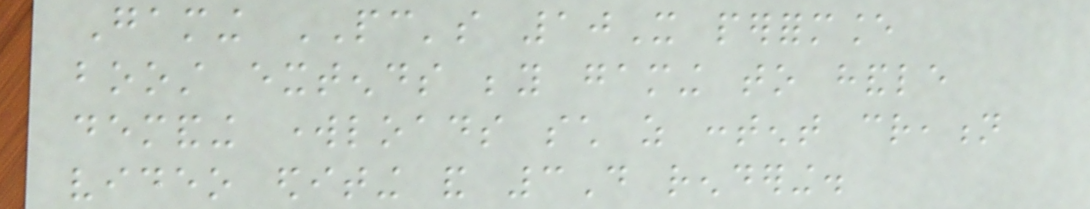Gaming PC's 10X performance
boost extends beyond gaming to handle
demanding workloads such as content creation
video editing and 3D rendering.
